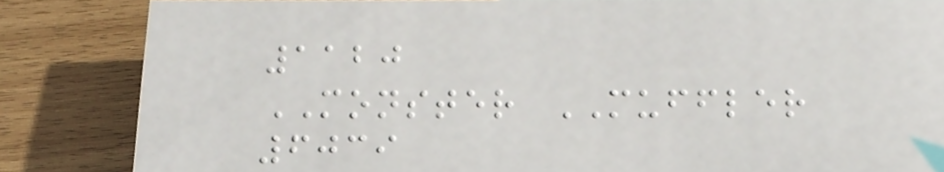1120
MONSTER MUFFLER
6039
